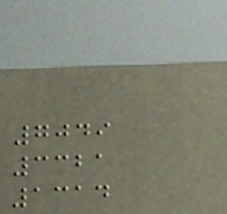7049
3321
1314
